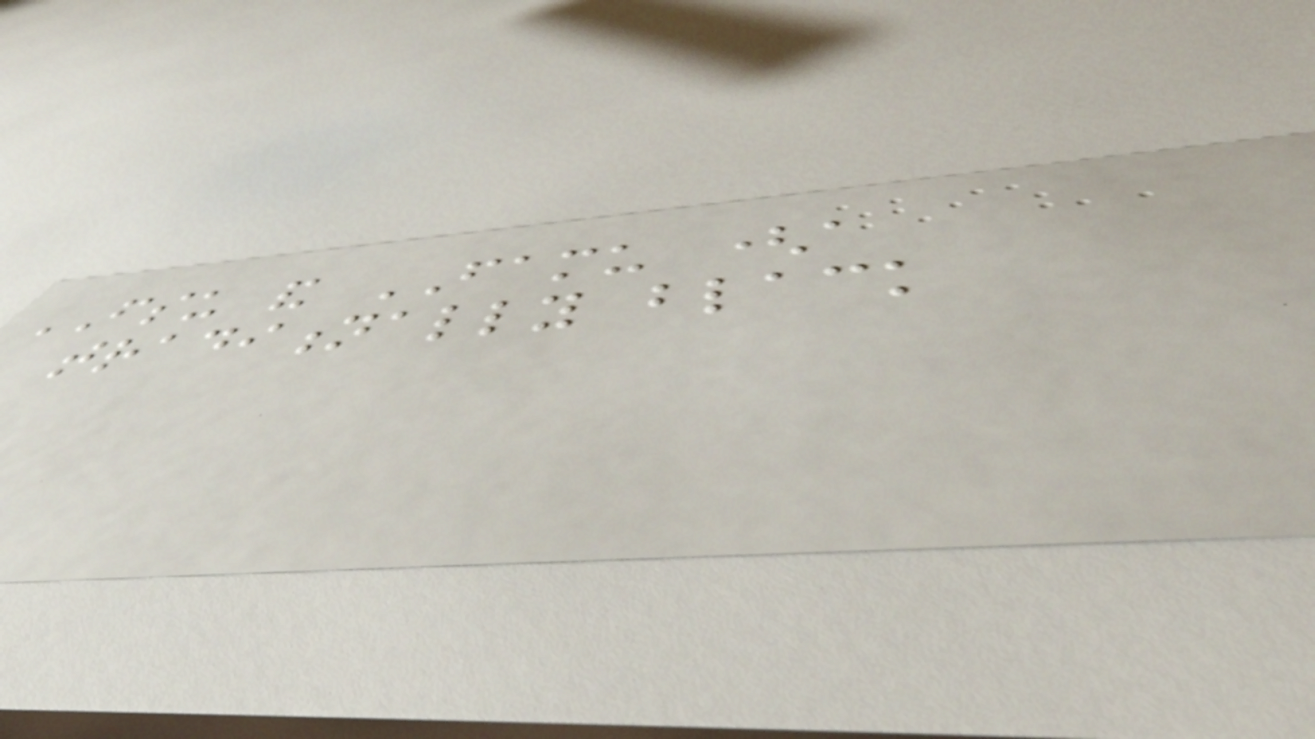FSU and FAMU (a
traditionally black
